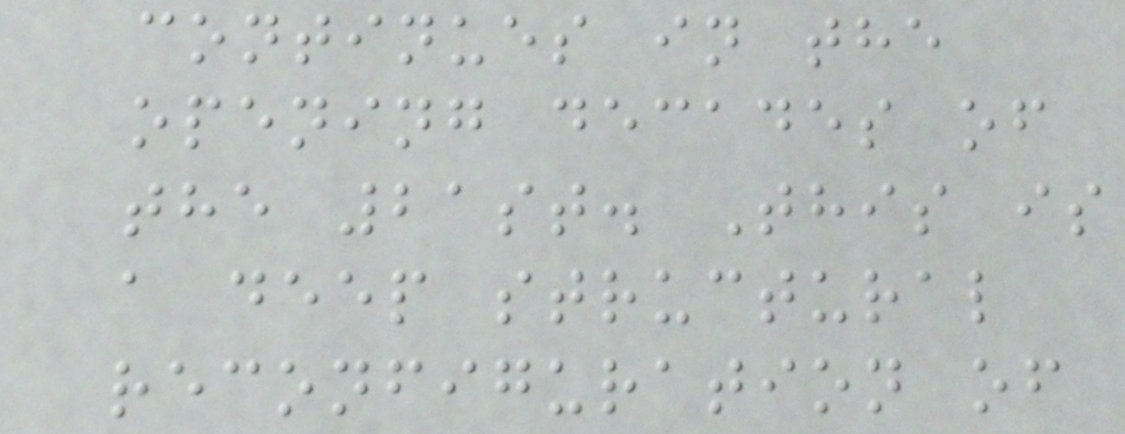continues in the
opening decades of
the 21st. This is
a deep structural
reconfiguration of
